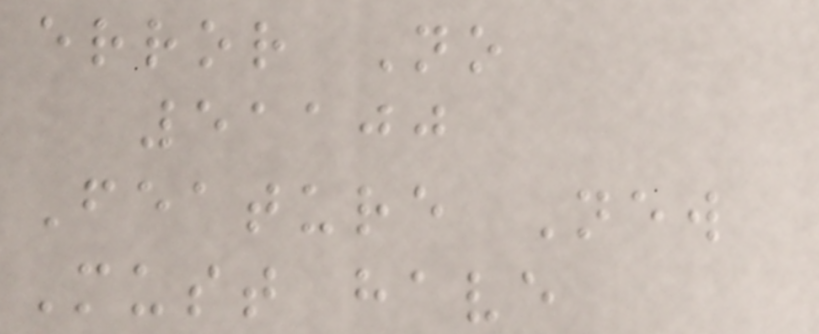error No
51100
Feature New
Must have
